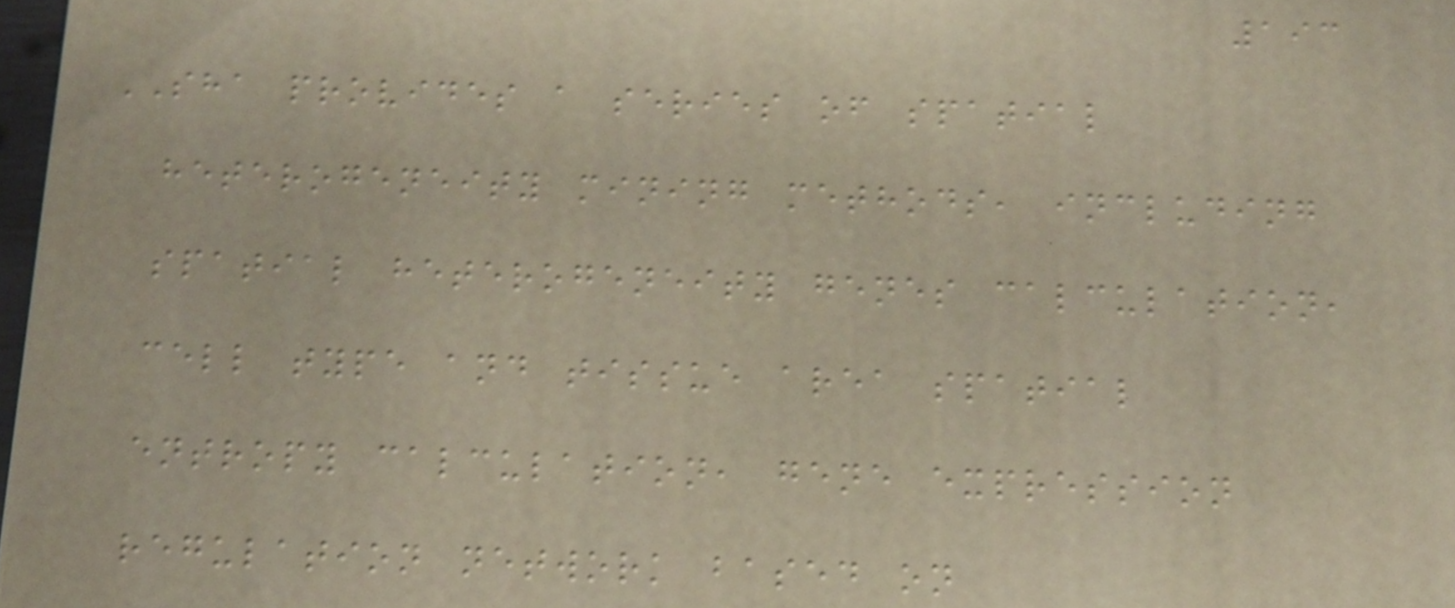193
SHA provides a series of spatial
heterogeneity mining methods, including
spatial heterogeneity genes calculation,
cell type and tissue area spatial
entropy calculation, gene expression
regulation network based on
